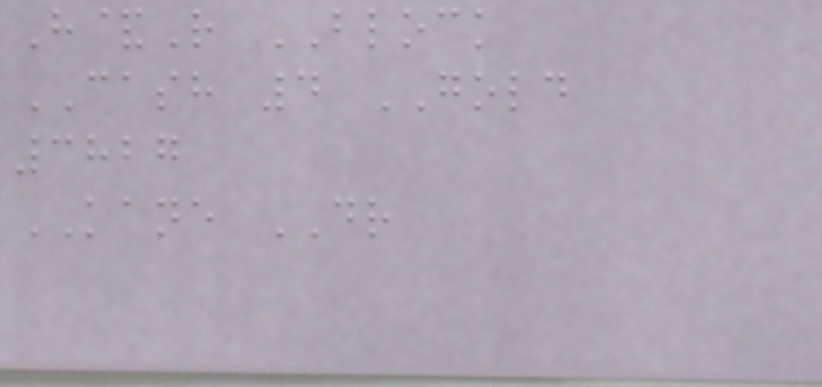H&R BLOCK
CASH 4 GOLD
3827
KANE DR
